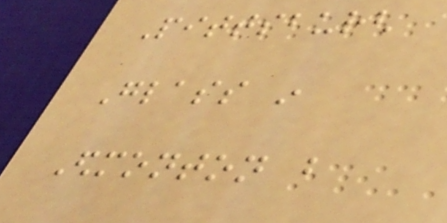Pittsburgh
Glass in
Edmonton but
